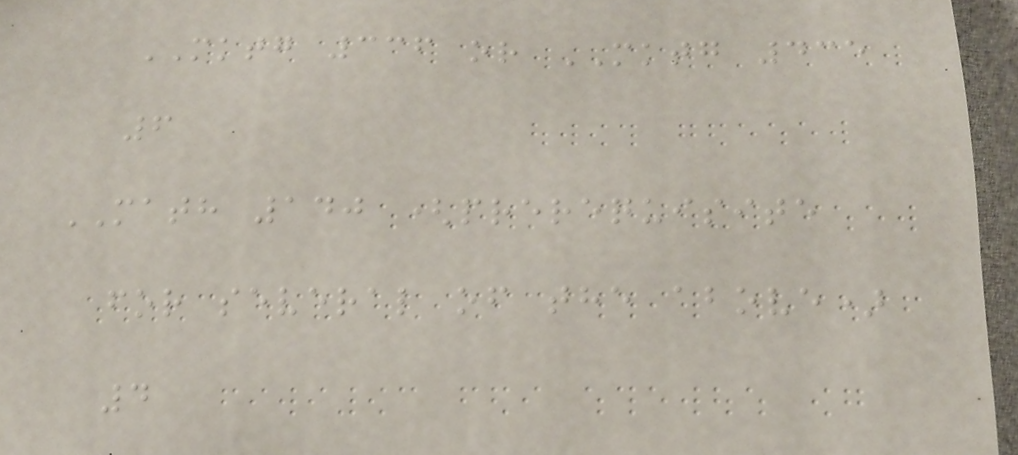MKTG 336 or MKTG 435
6
MATH 140 (prerequisite
for several of the above)
4
